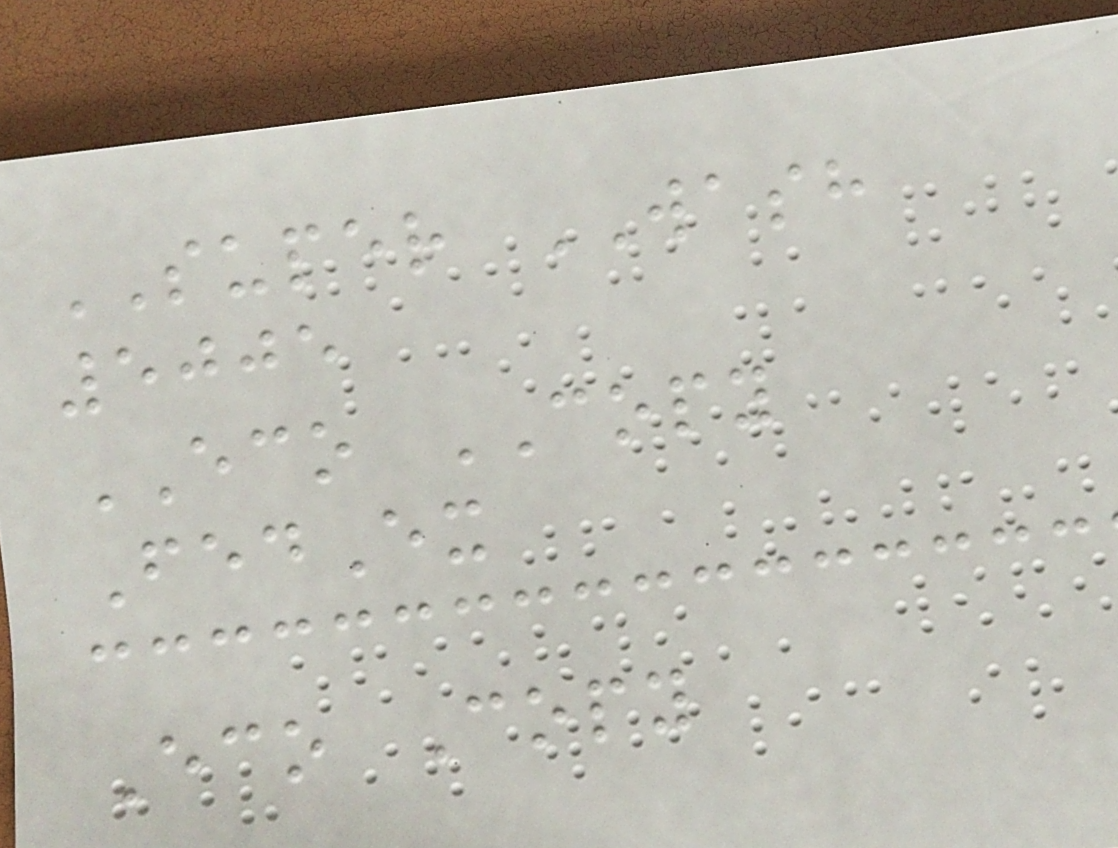SUPER WASH
5005
ECO COPY
FedEx
Eco Copy
